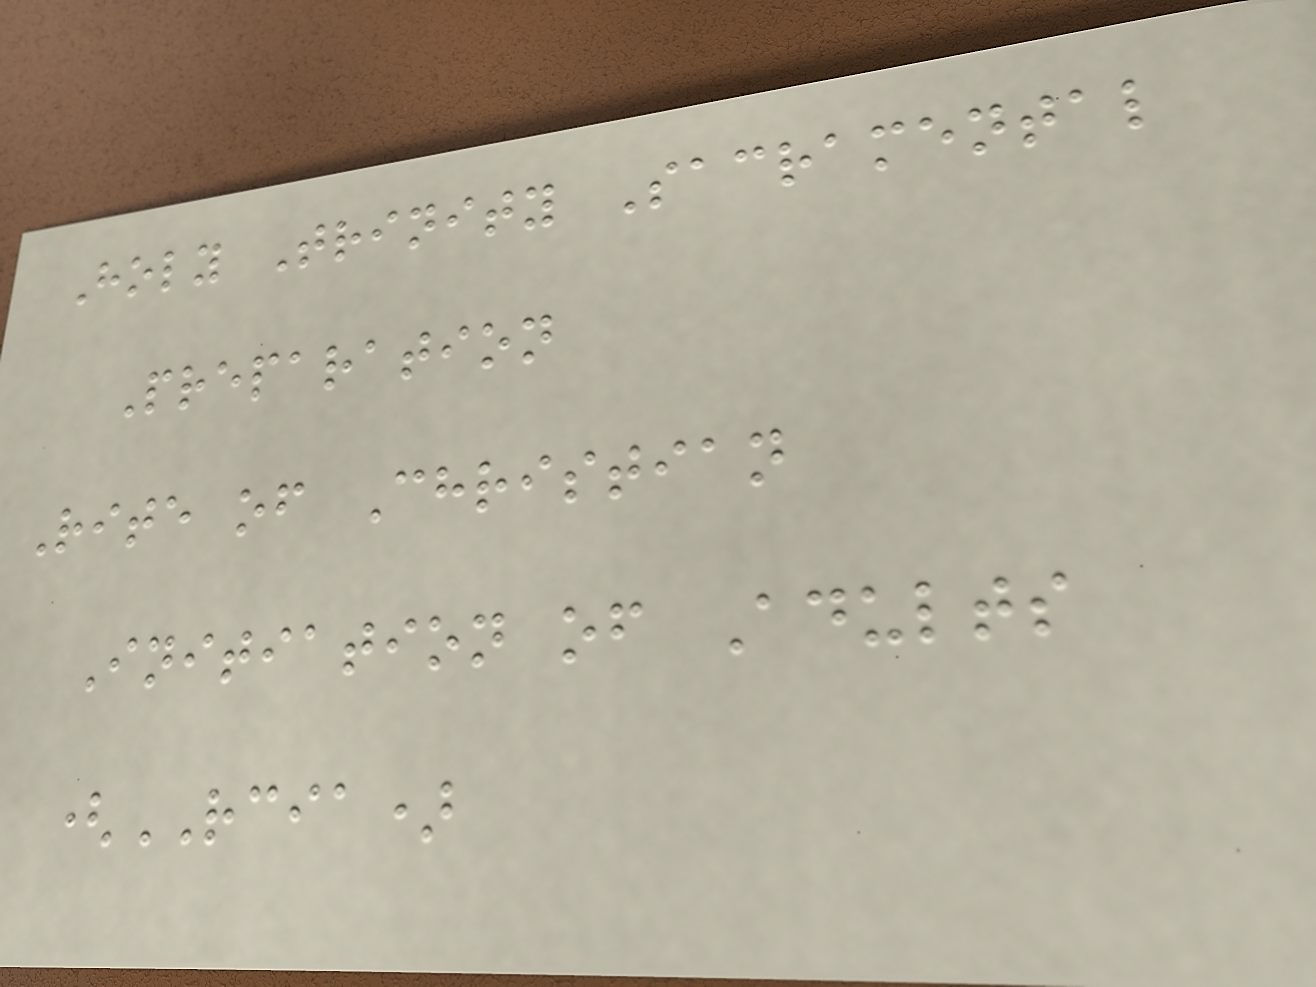Holy Trinity Sacramental
Preparation
Rite of Christian
Initiation of Adults
(RCIA)
